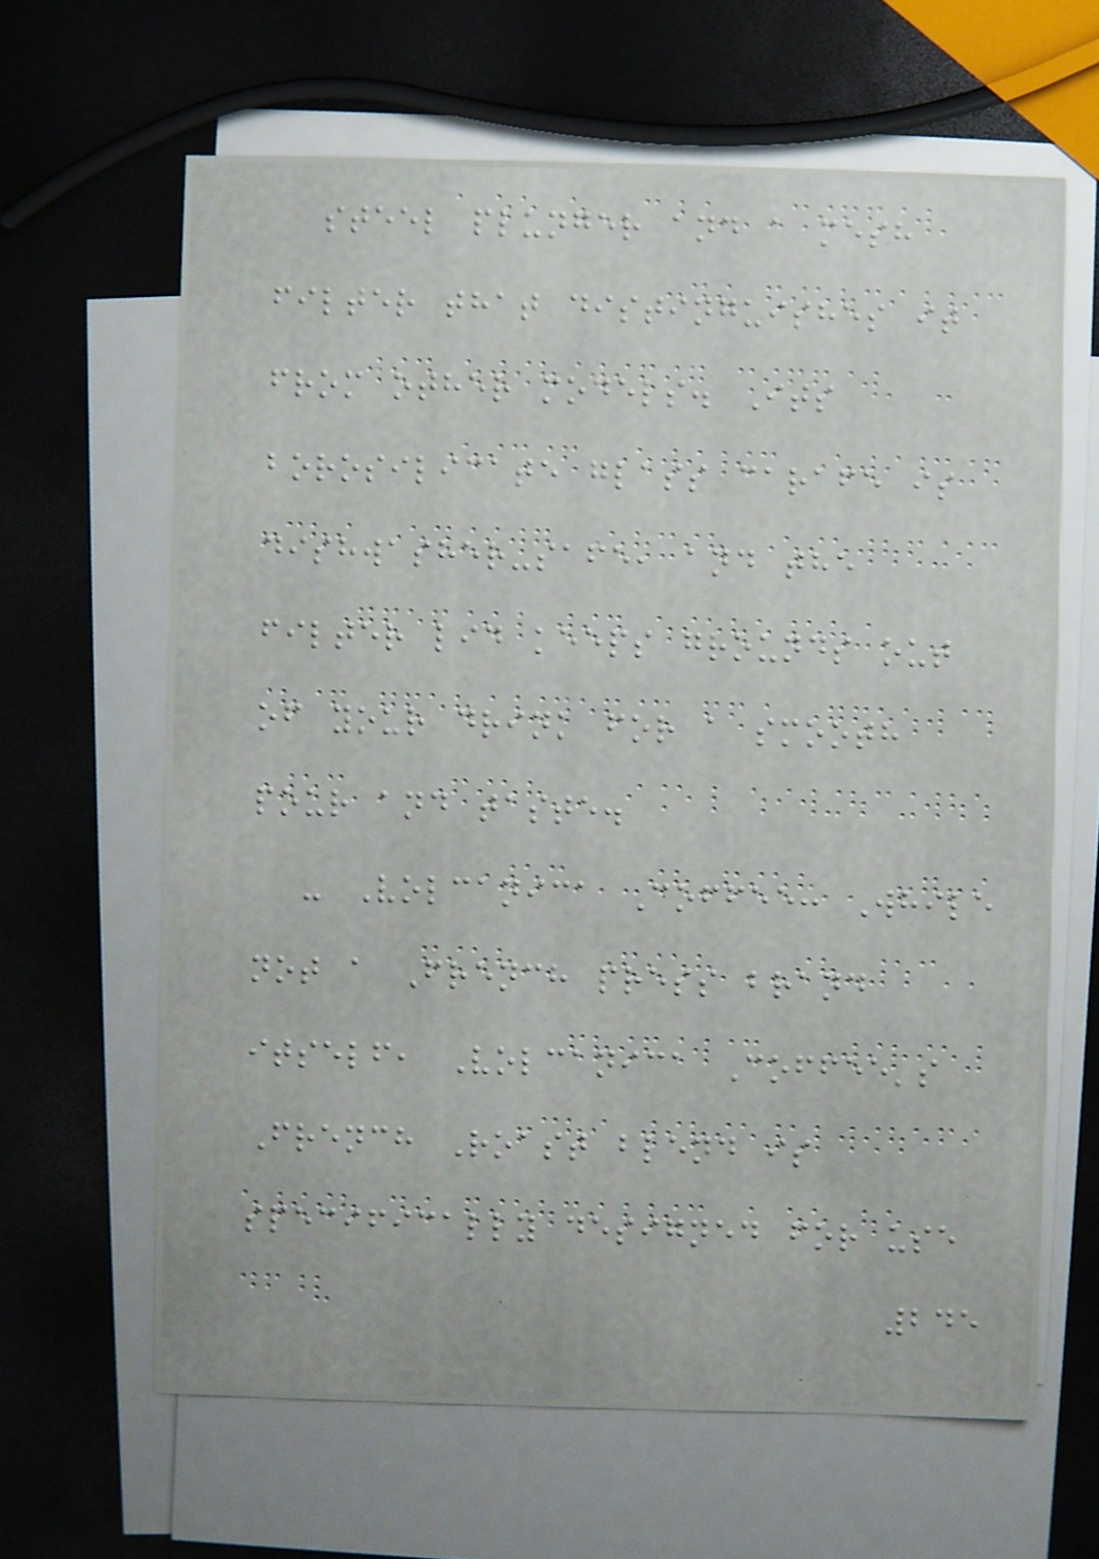steel plunger and a mesh
filter that distinguishes it
from other models. Its
borosilicate glass carafe is
dishwasher-safe, and the
filter lid keeps grounds out
of your drink for a smooth
pour and taste.
- Volcanica Coffee: While
not a French press brand
itself, Volcanica Coffee's
French Roast blend is
specifically designed for use
245
